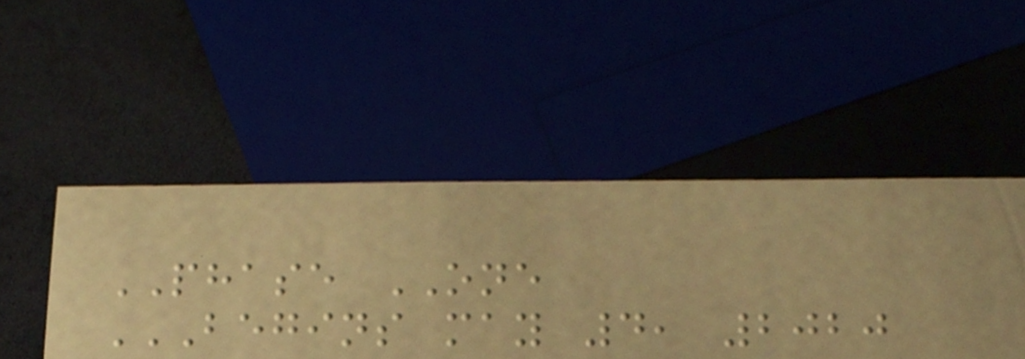PHASE ONE
BEGINS MAY 4, 2020
